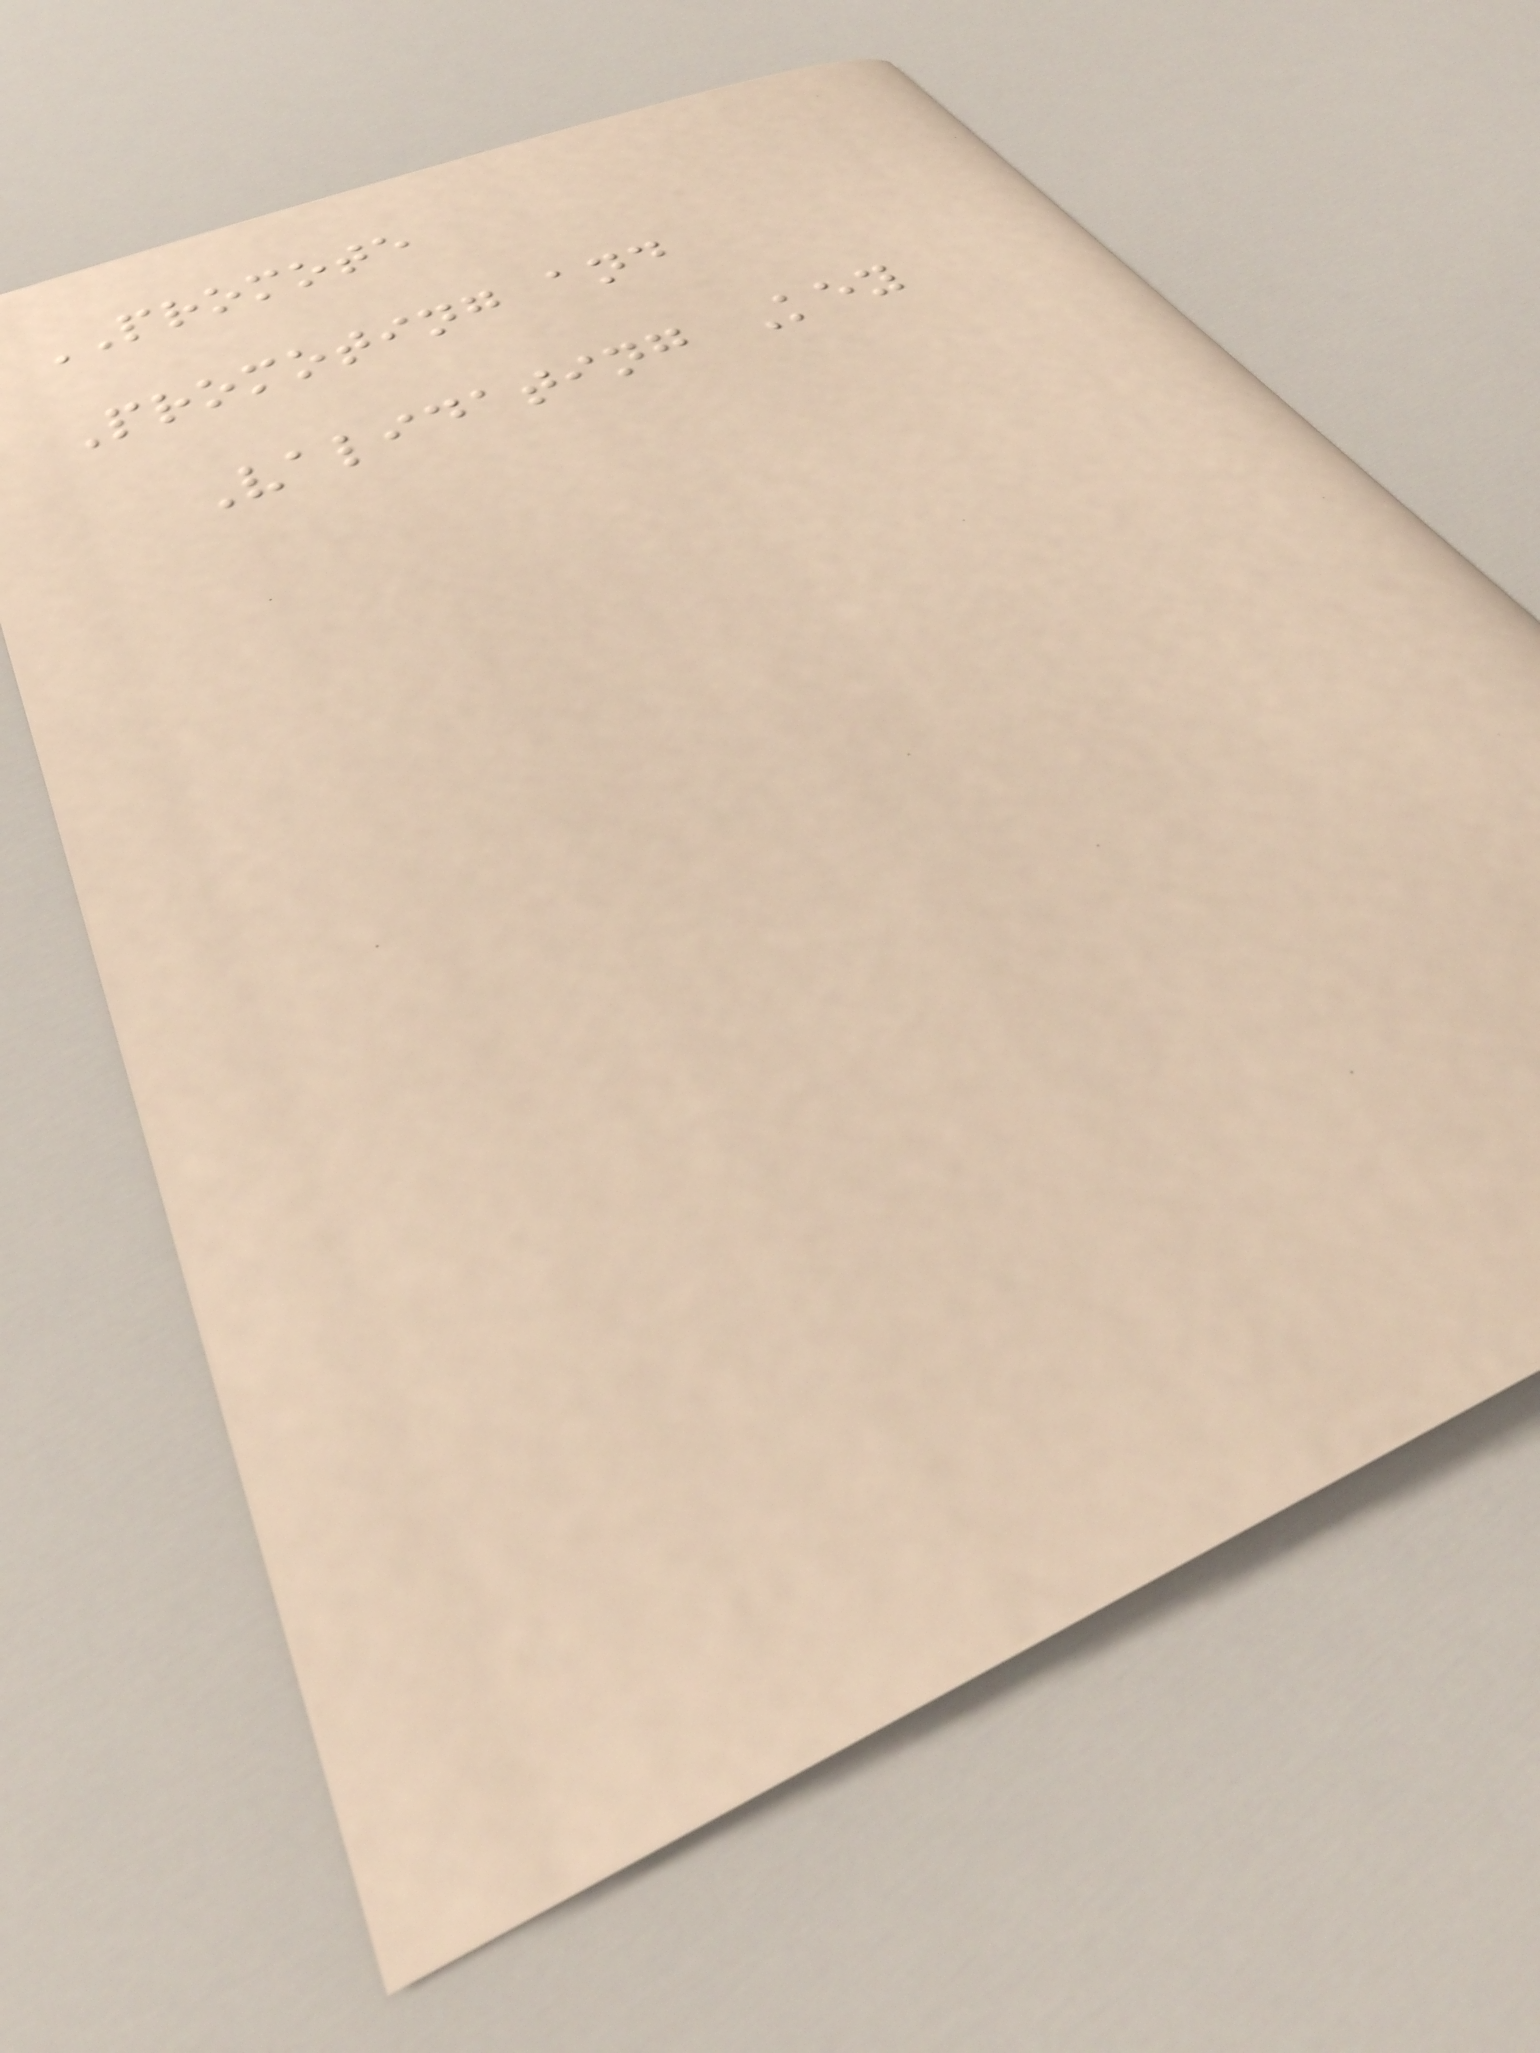PROMOTE
Promoting and
Validating Key
